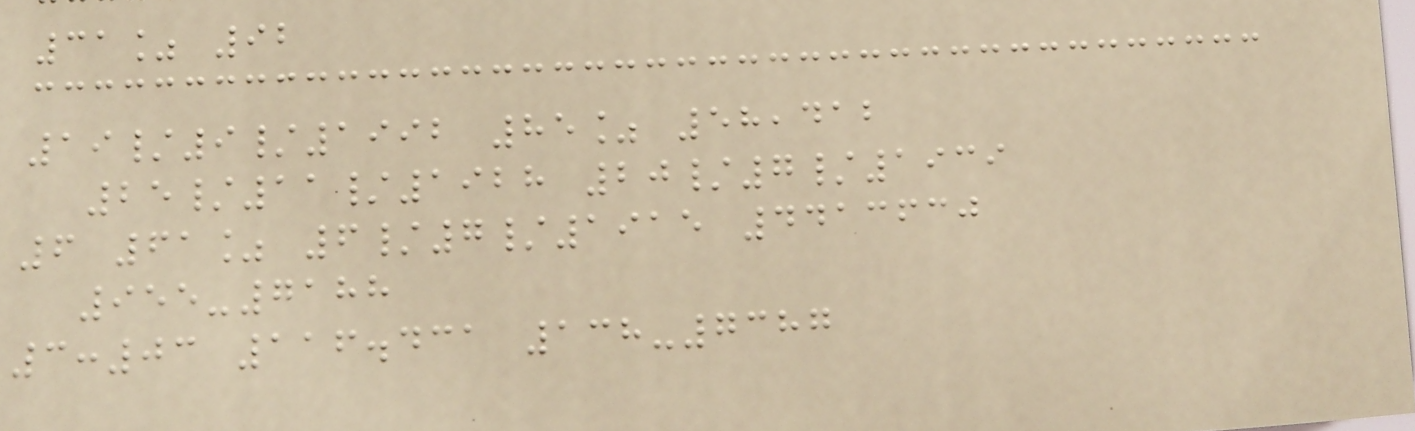31% 92
19/9/1992 85% 58,412
25/11/1928 20/7/1939
6 61% 6/7/1915 4413630
955-7188
3:03 116.431 138-7387
